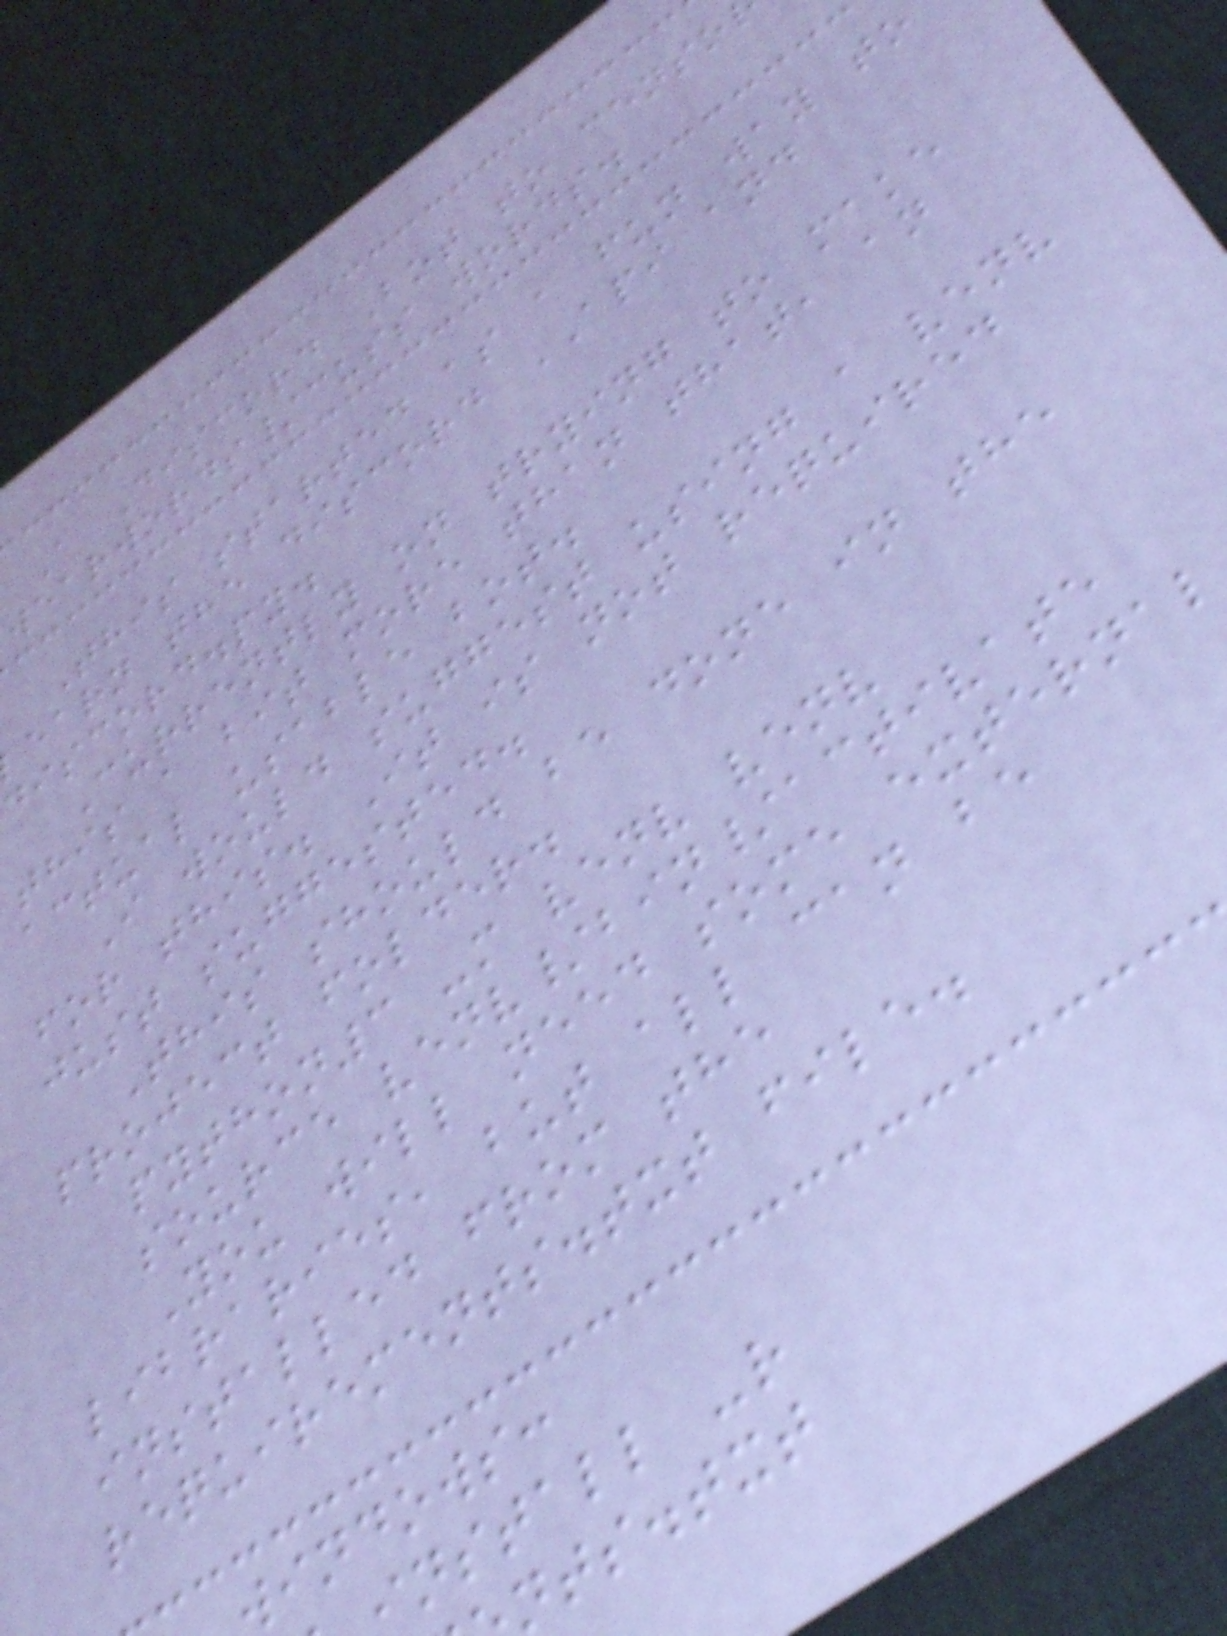A Discord Bot to censo
wearwords/cuss words.
This started as a fun way to
earn the discord API and
discord.py.
Currently on trying to make
this a bit more than that, an
actual usable bot.
I would suggest using a venv
for this. It is not required
just suggested.
This should be done in the
project folder.
python3 -m venv venv
source venv/bin/activate
You will need some external
libraries, but all can be
installed from the
requirements.txt file.
indows:
nstall -r
nts.txt
